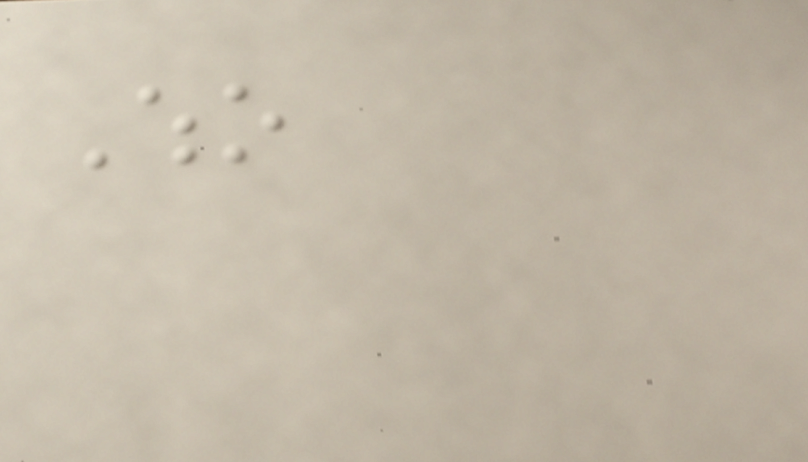Who
